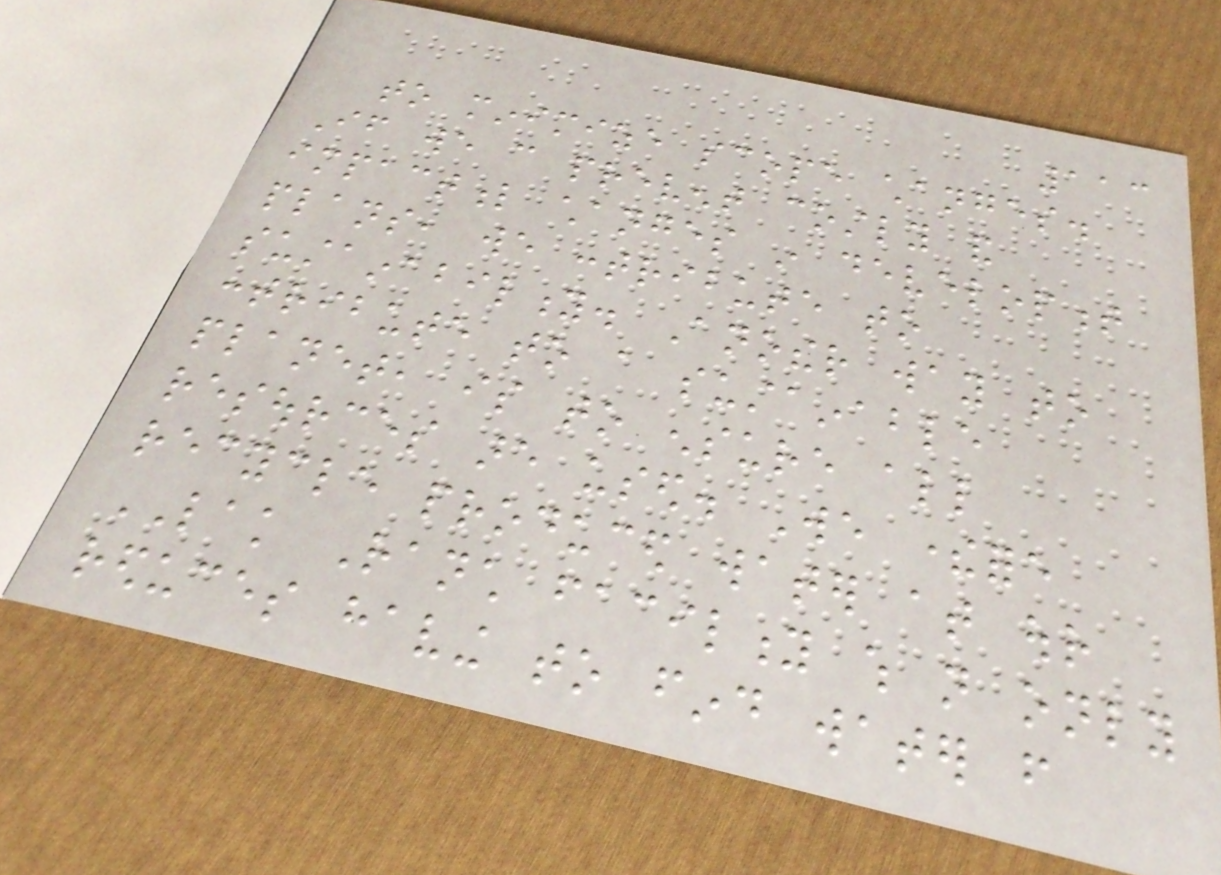113
to minimize scope changes.
If we can prevent costly and
impactful changes in development
plans, we contribute to
sustainability. Another way to
contribute to a sustainable
planet, is to ensure all
resources are used. We therefore
recycle produced water at our
LAK Ranch facility which not only
reduces having to find water from
